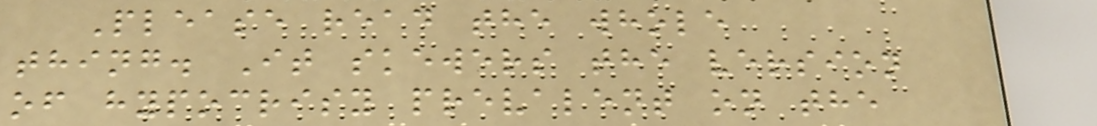Please read the whole
thing. It skewers the version
of hypocrisy prevalent on the
